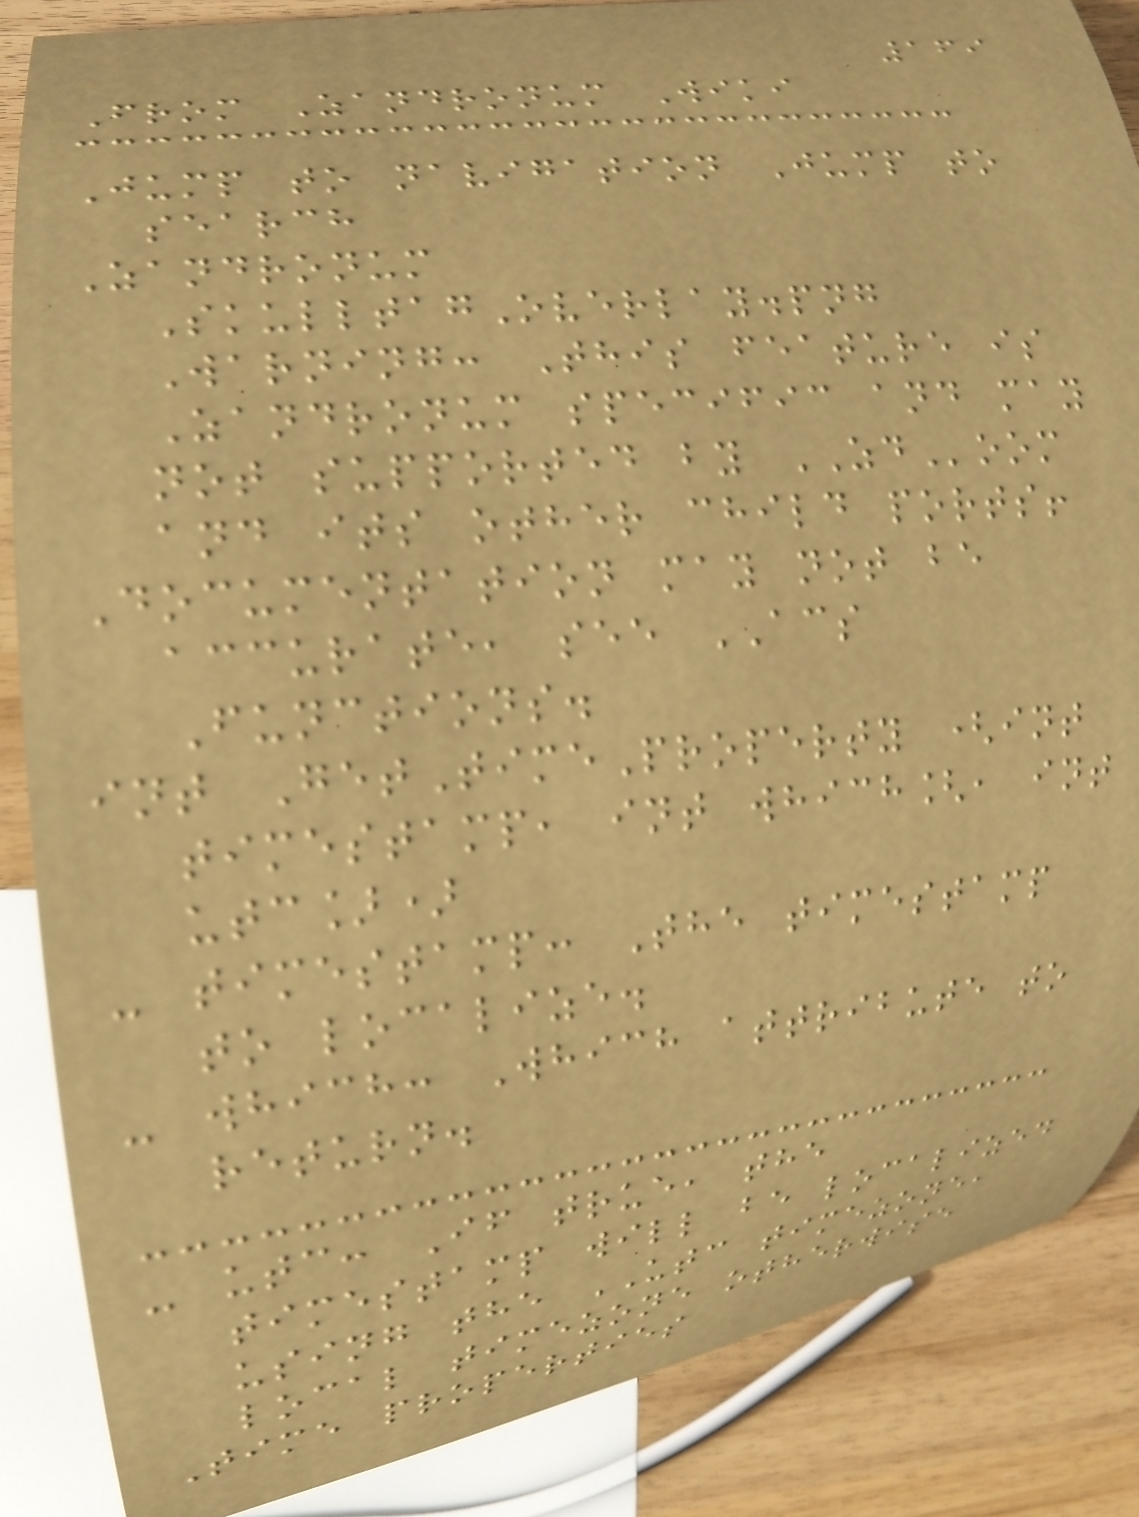169
From Zandronum Wiki
Jump to navigation Jump to
search
Zandronum
SkulltagOverlay.png
Warning: This feature is
Zandronum specific and may
not supported by ZDoom
and its other child ports!
Documentation may not be
accurate, see ACS
Functions.
int GetTimeProperty (int
timestamp, int which[, int
utc])
- timestamp: The timestamp
to localize.
- which: Which attribute to
return.
- utc: If true, the
timestamp will be localized
using the UTC timezone,
local timezone otherwise
Time properties
